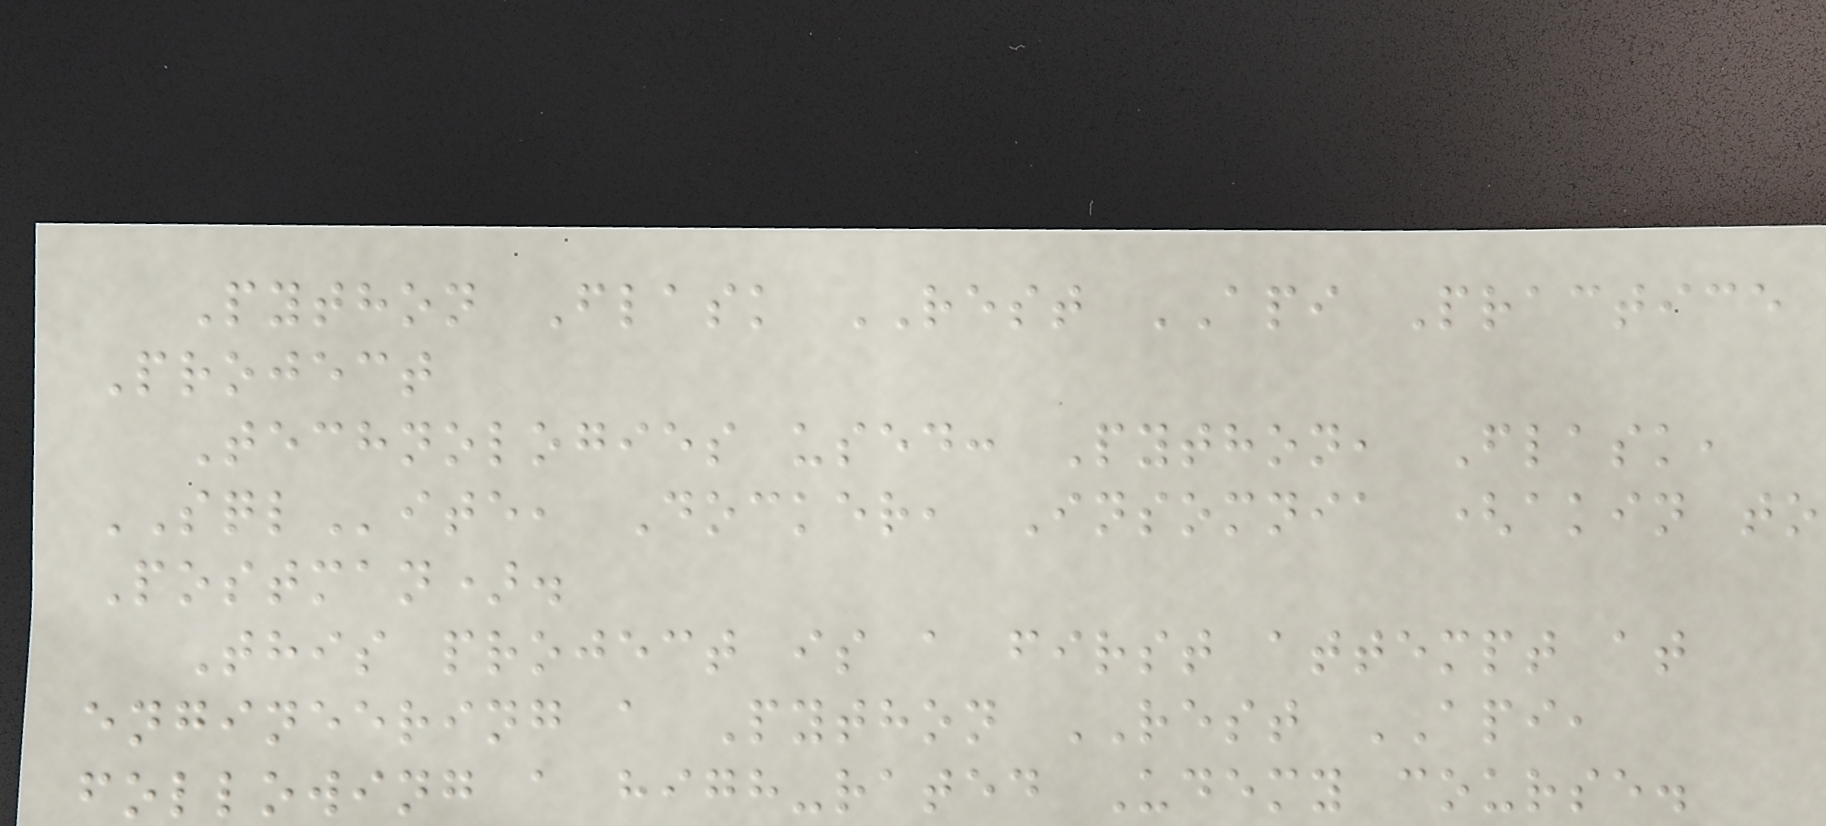Python Flask REST API Practice
Project
Technologies used: Python, Flask,
SQLite, Docker, Insomnia (akin to
Postman).
This project is a first attempt at
engineering a Python REST API,
following a high-rated Udemy course.
